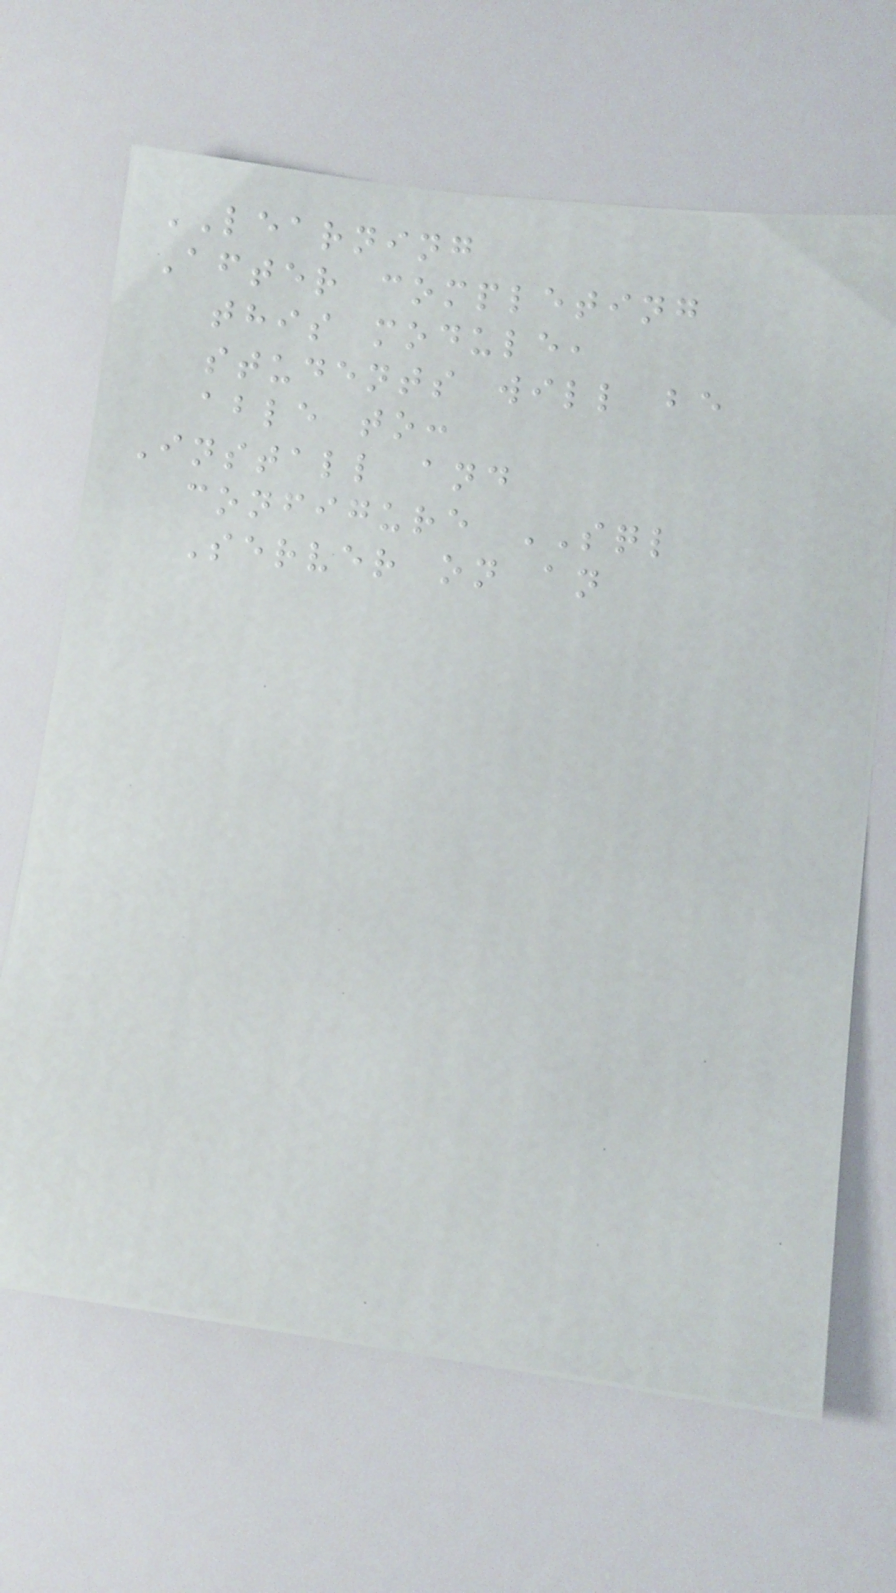LEARNING
After completing
this module,
students will be
able to:
Install and
configure SQL
Server on an
